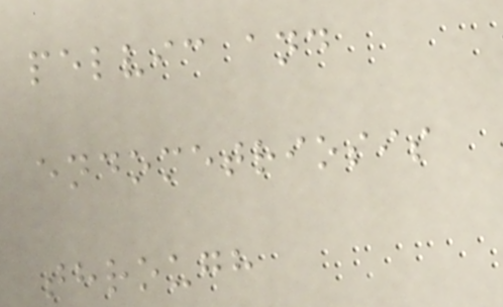pelvic and
endometriosis
through
